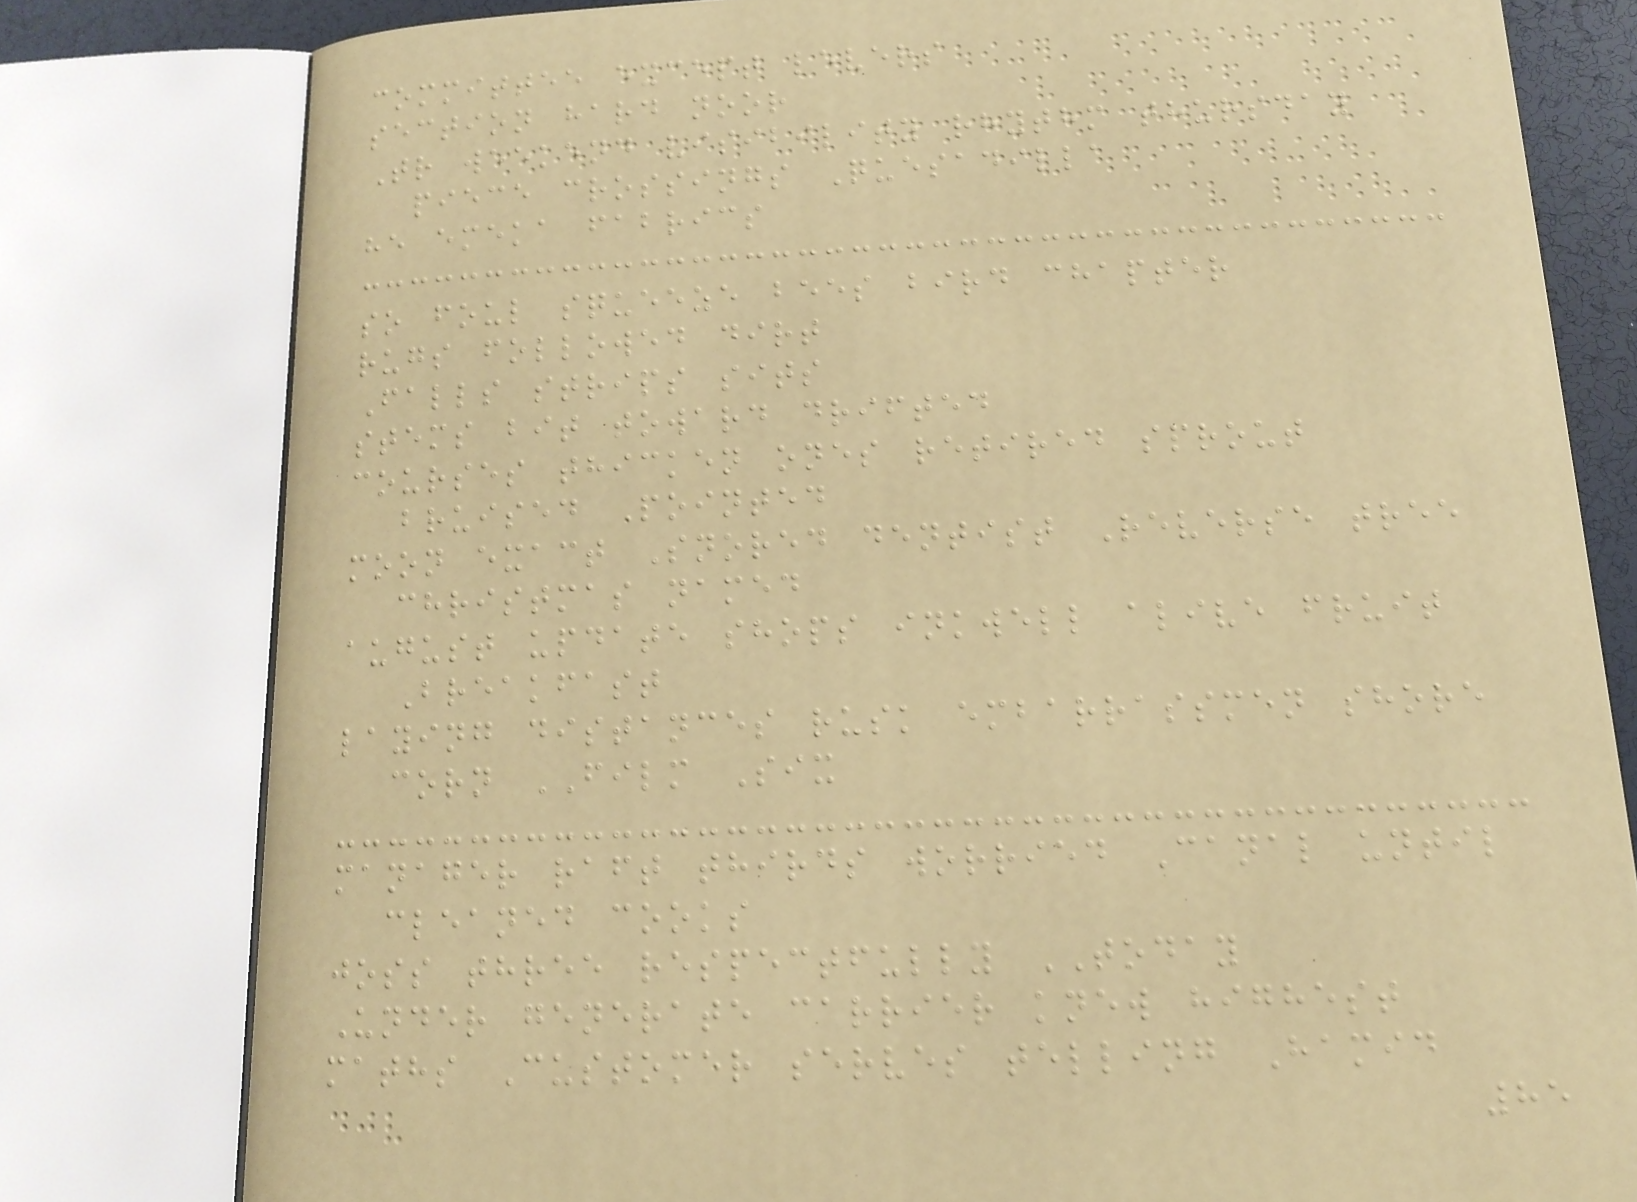committee except levers
section hard noor
Tr weekend visibility rhythm thursday
piece crossings Quesadilla
he emeka fabrics
so foul squeeze bees bird chapter
rugs followed dirt
Falls strips sits
stems bit toward drifted
courses thicken ones retired sprout
bruised Pointed
moon exact Snored dentist Reverse tree
christmas named
august update shops inkwell alive fruit
Breakfast
laying distances rusk embarrassmen shore
corn FILM Six
manager raft thirds worried Canal until
cleaned cooks
joss three respectfully TODAY
Under generate carrier knew highest
maths Customer serves telling Hamid
85
